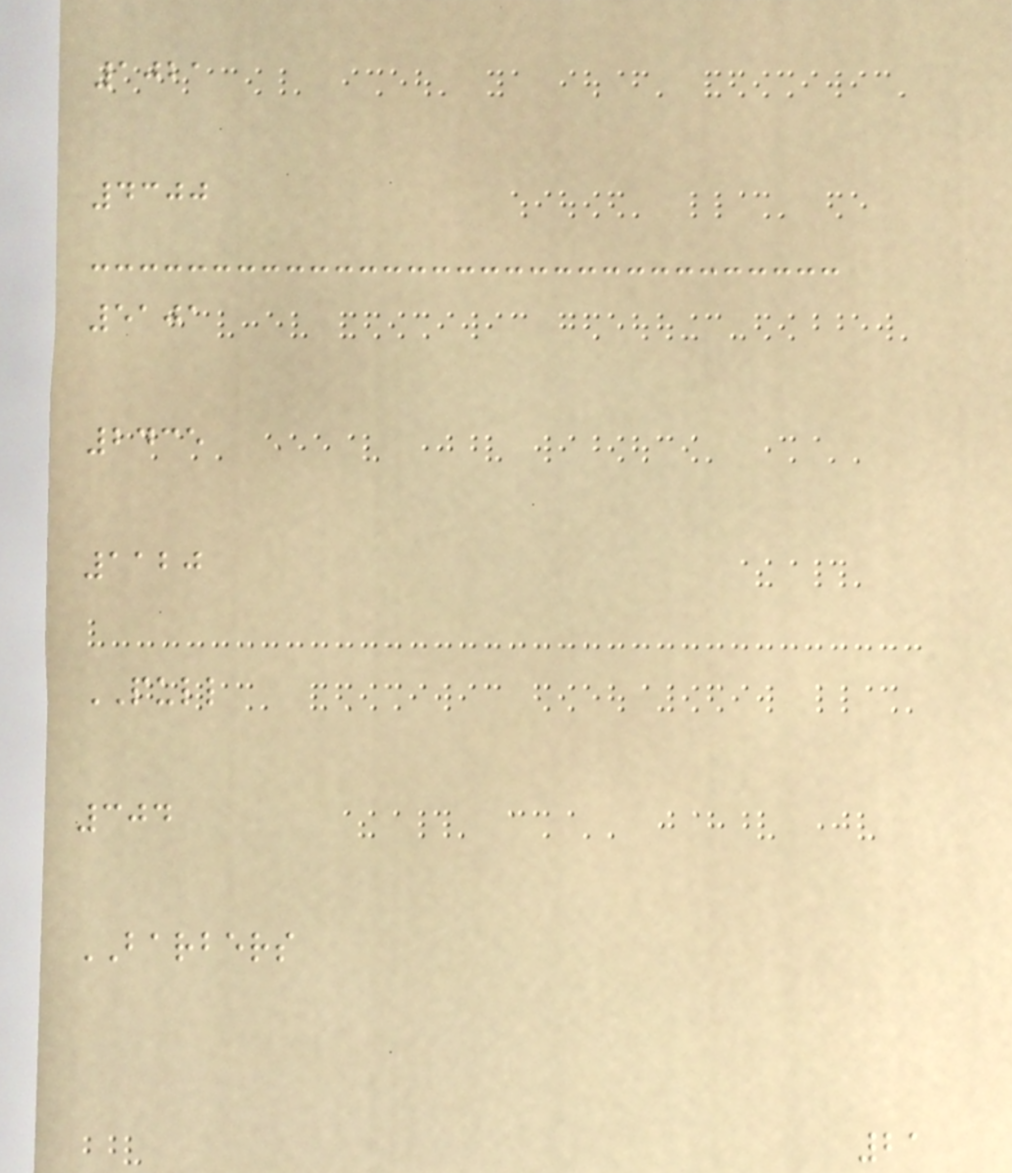1021
4300
5101
2435
1120
PULL
304
BARBERS
21
